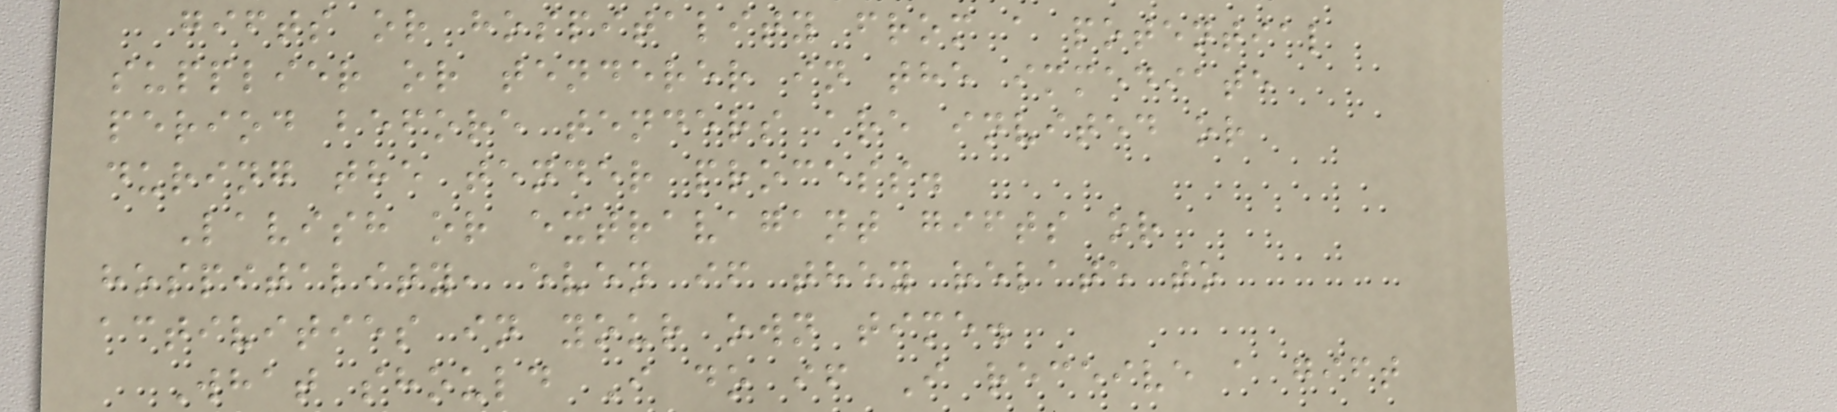gifts or hospitality from a potential
supplier or tenderer in the immediate
period before tenders are invited or
during the tender process.
Lavish or extravagant gifts or
hospitality, even if they relate to
activities in your own time.
What should I do if I receive a gift
